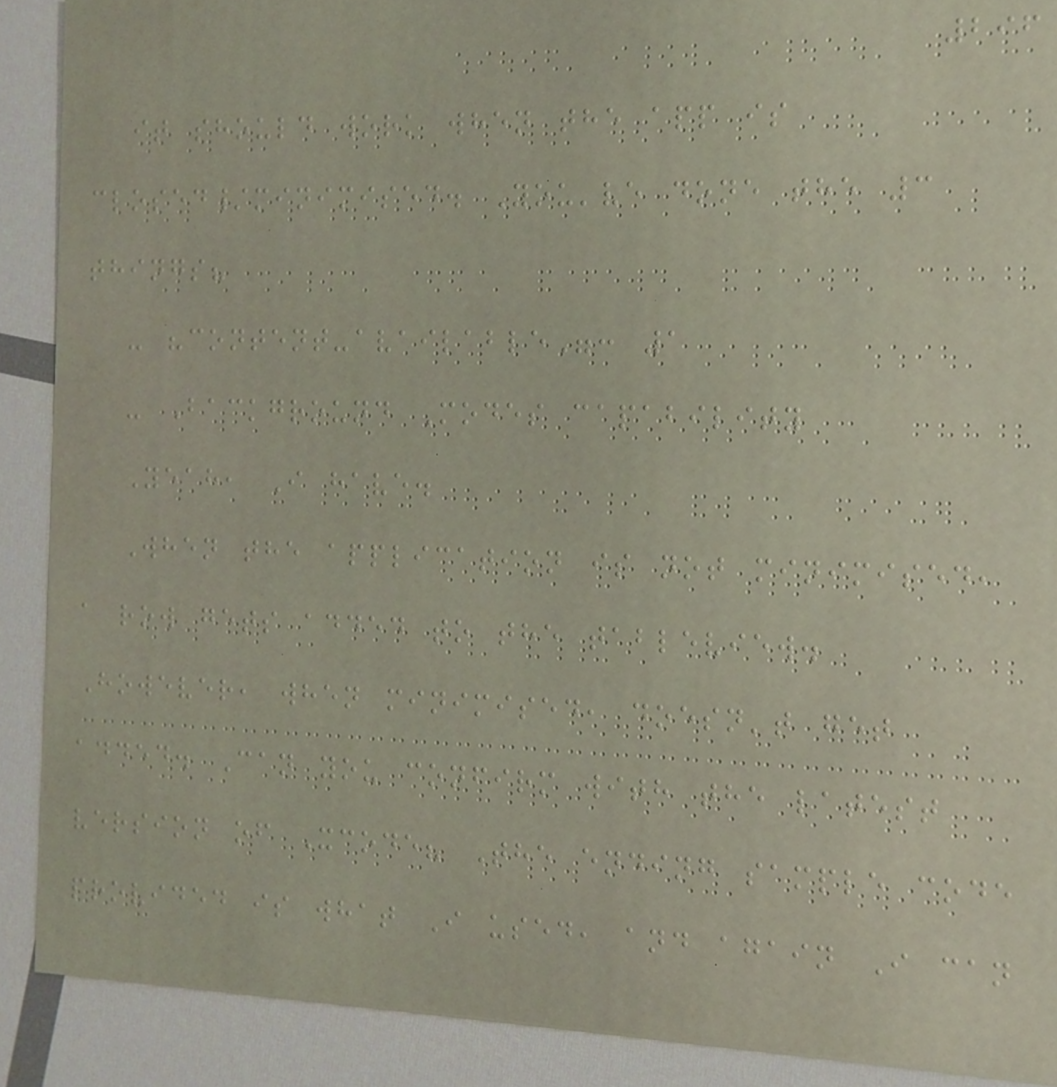296
it should work when the app is
closed/minimised. You've done the 3
things?
- "content-available": 1
- Background Modes capability
Yeah, I have.
When the application is not minimised,
a row gets added to the tableview.
However, when minimised, doesn't get
added. Can you confirm with the latest
version of Xcode? The ending sample code
provided is what I used, and again I can
